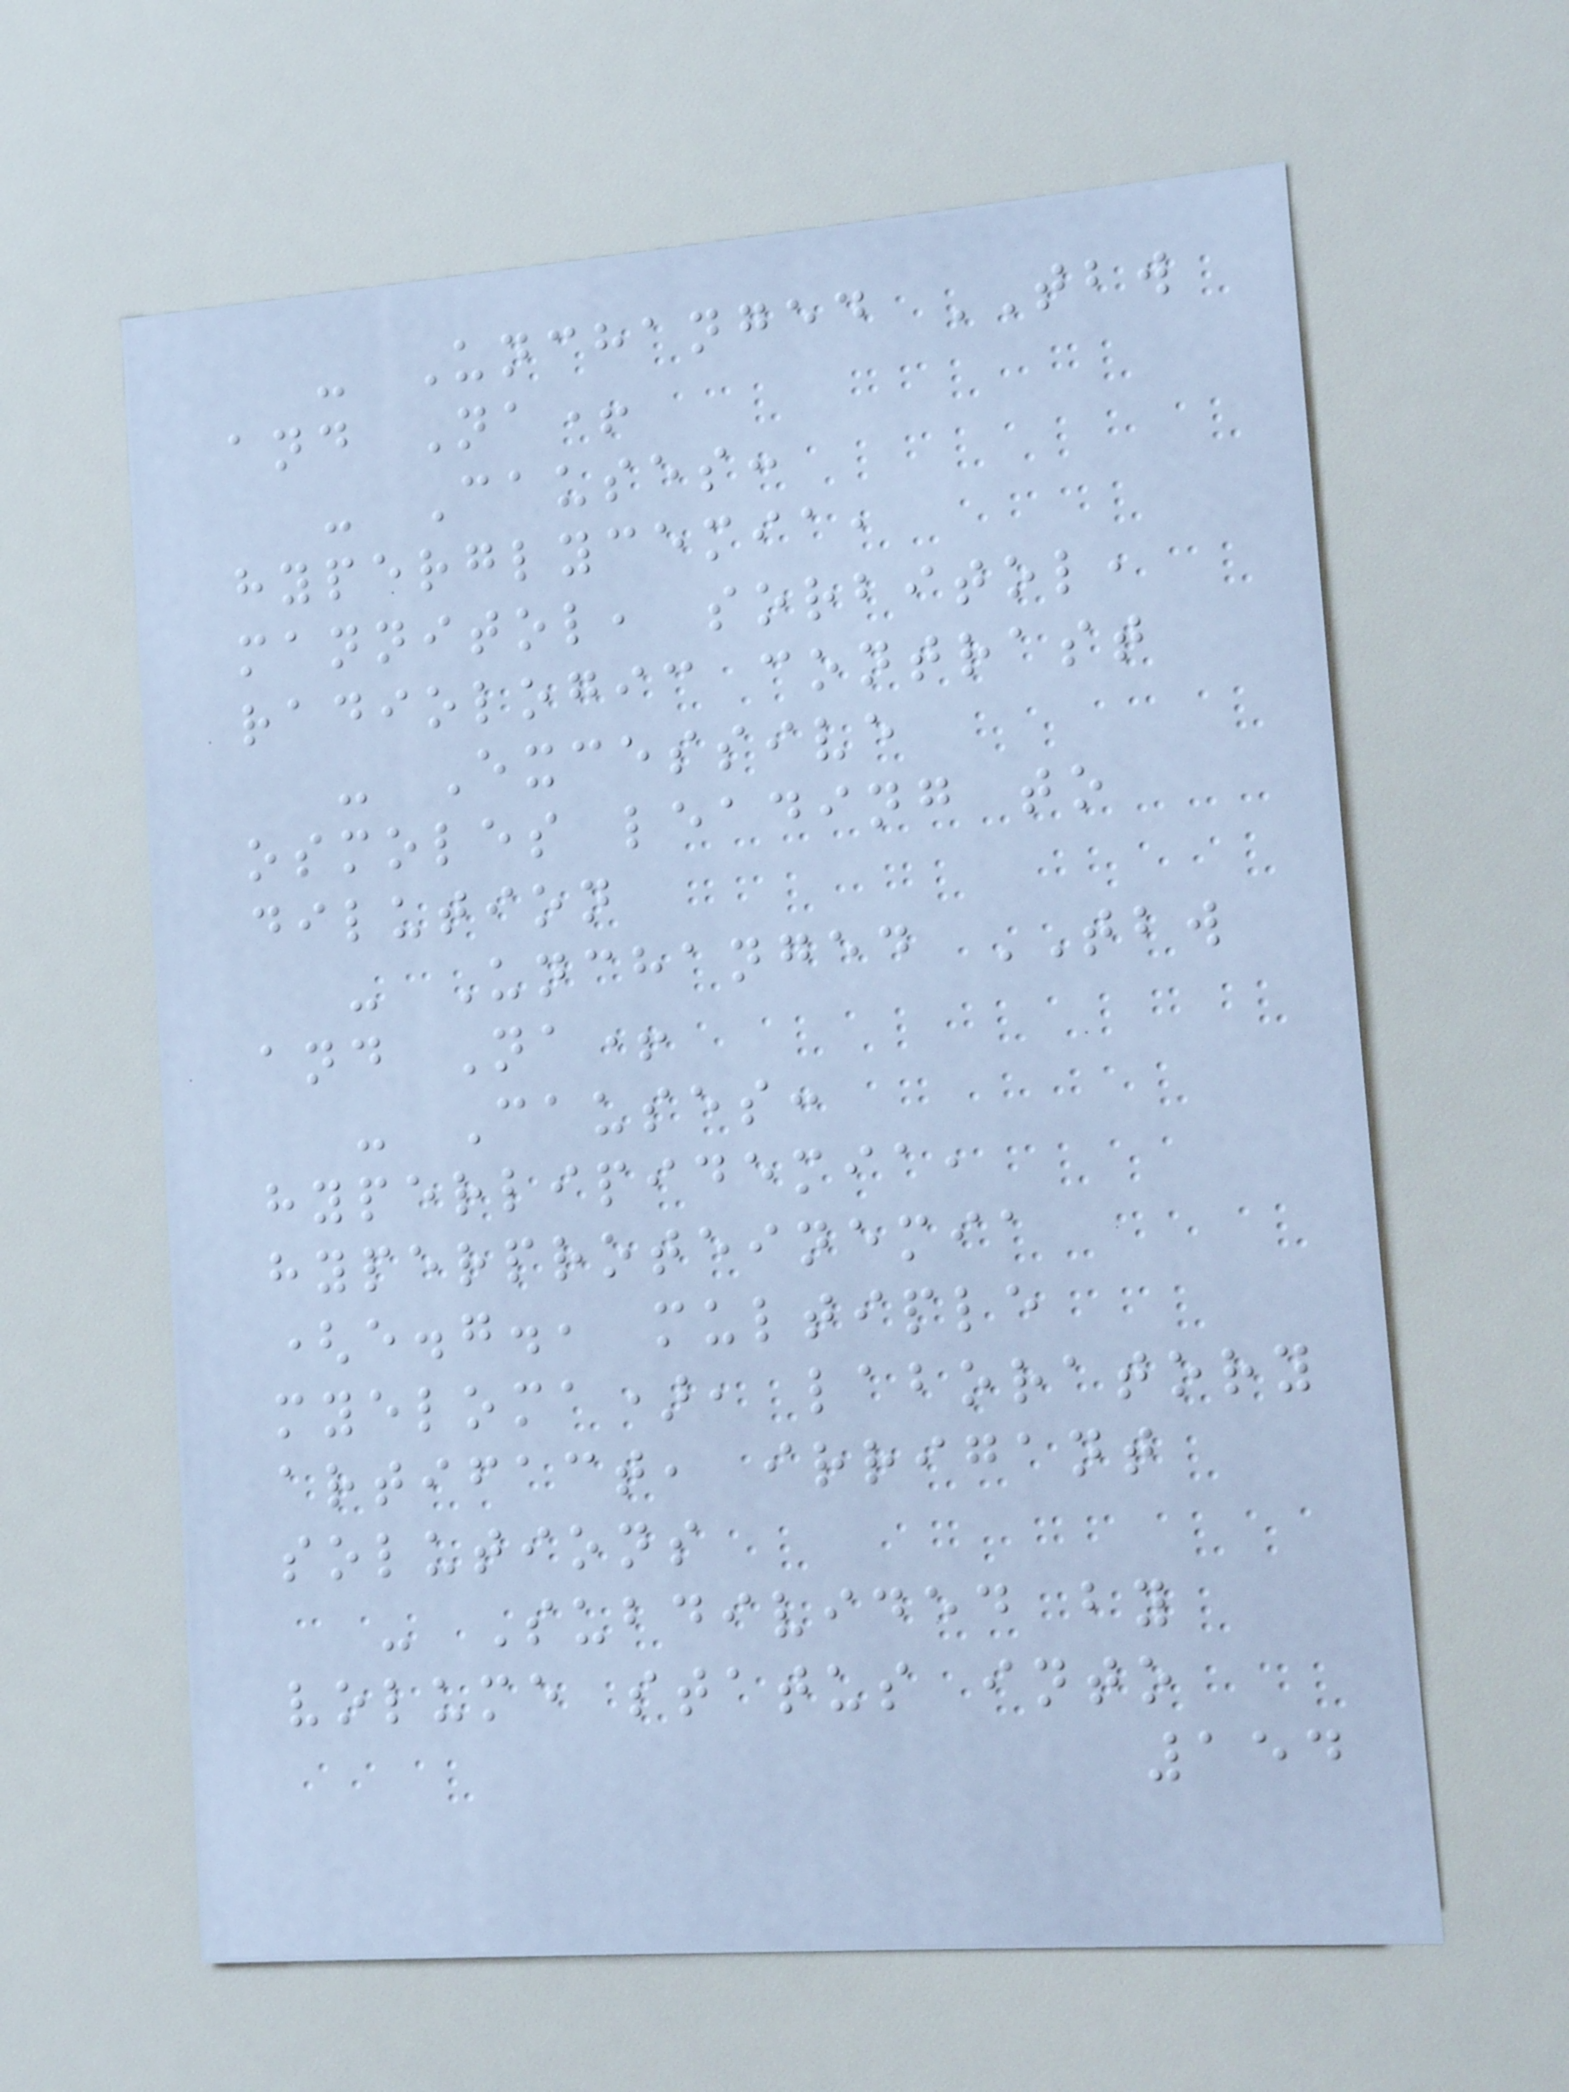- Unchanged TBW
and Na+
- Causes:
hyperglycemia,
mannitol, sorbitol,
radiologic contrast
- Excessive
osmoles leading to
dilution
- Unchanged TBW
and Na+
- Causes:
hyperlipidemia,
hyperproteinemia
(e.g., multiple
myeloma), laboratory
artifact, irrigant
solutions
- Subdivided by
volume status into
154
